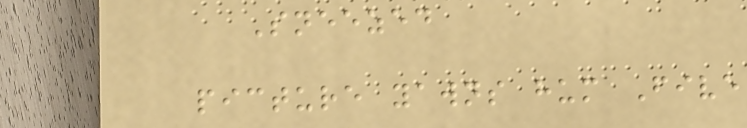Sneezed
picture yawns hum Five
